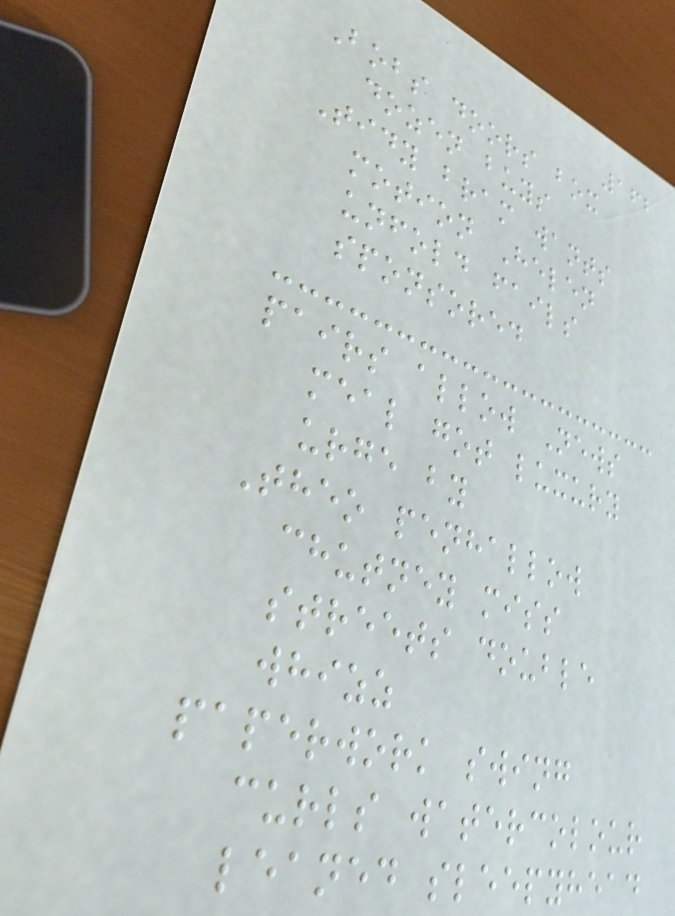162
Bobs doors box
dozen buys
Tidy bram wants
motion Helen
unfold fails
sponsored
pairs allow News
meal got luxury
urge by
Theo penhallow
chutney miss
streets double
whizz
paperwork swing
curls watercolour
leaned sleepyhead
